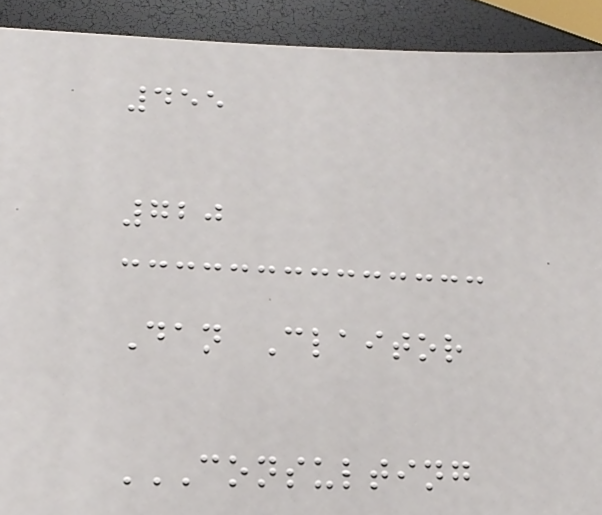455
720
Dan Claitor
CONSULTING
